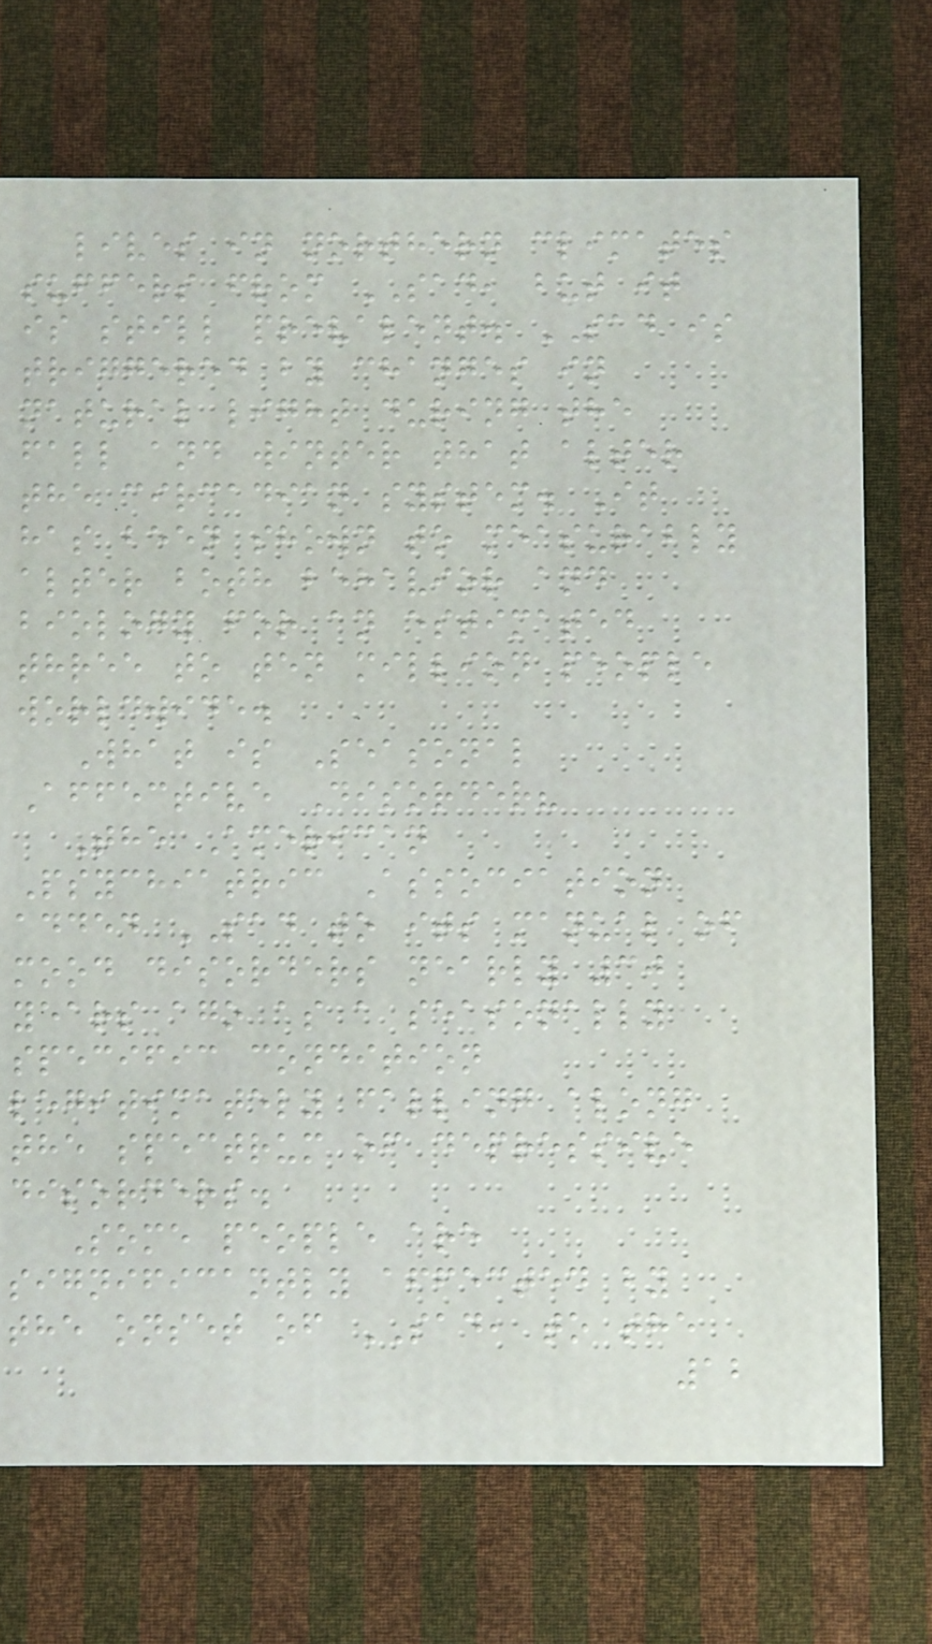lives in northern climates
suffers from SAD, but it
is still prevalent. SAD is
triggered by changes in
natural light during the
fall and winter that alter
the circadian system. It
has been shown to measurably
alter both behavior and
biology for an estimated
three to ten million people
worldwide.
What is Seasonal
Affective Disorder?
The American
Psychiatric Association
added SAD to its manual of
mood disorders nearly 30
years ago as a seasonally
specific condition
legitimately falling along
the spectrum of depressive
disorders.
Some people are
significantly affected by
the onset of SAD, to the
12
